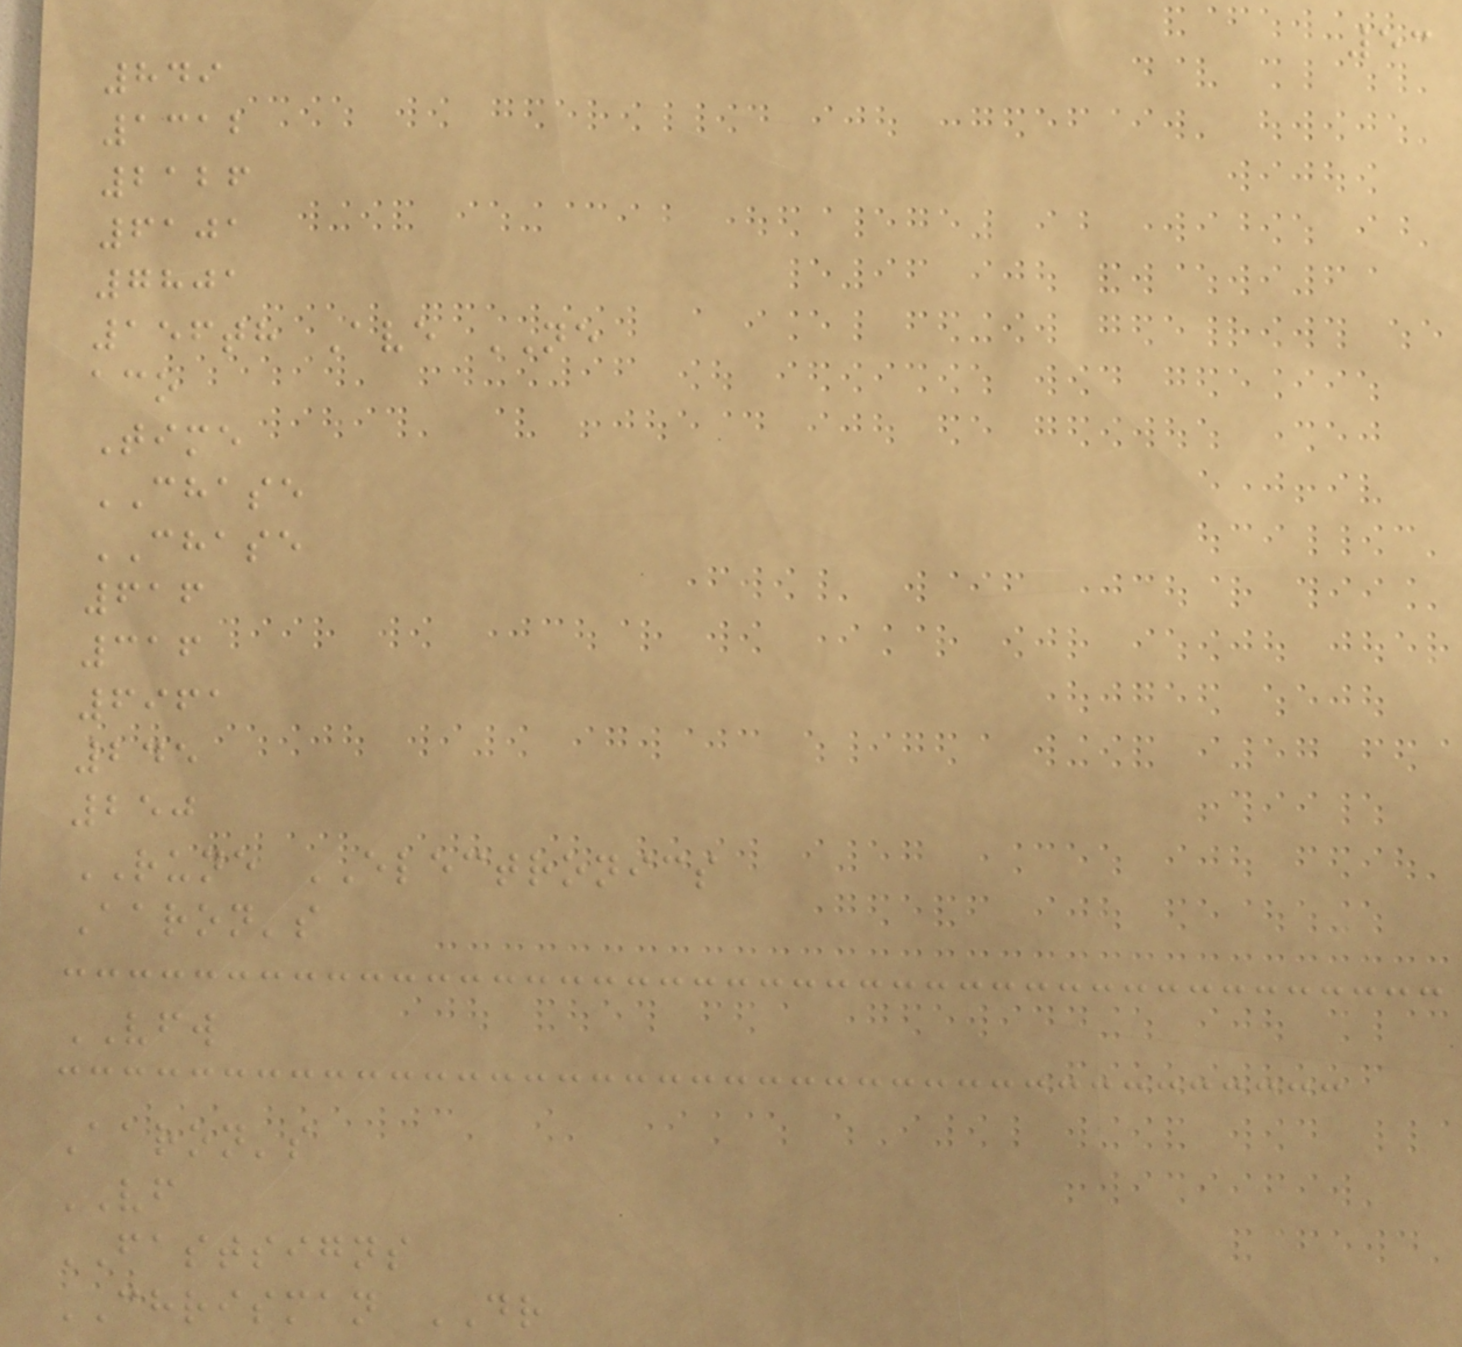53
849
1312
2126
6101
7801
156th Ave NE
aco
Time
CHASE
CHASE
616
316
6961
245
250
RUNE ELECTRONICS
Aaron's
VFW
Aaron's
VF
FASTSIGNS
CHRISMAN DR
